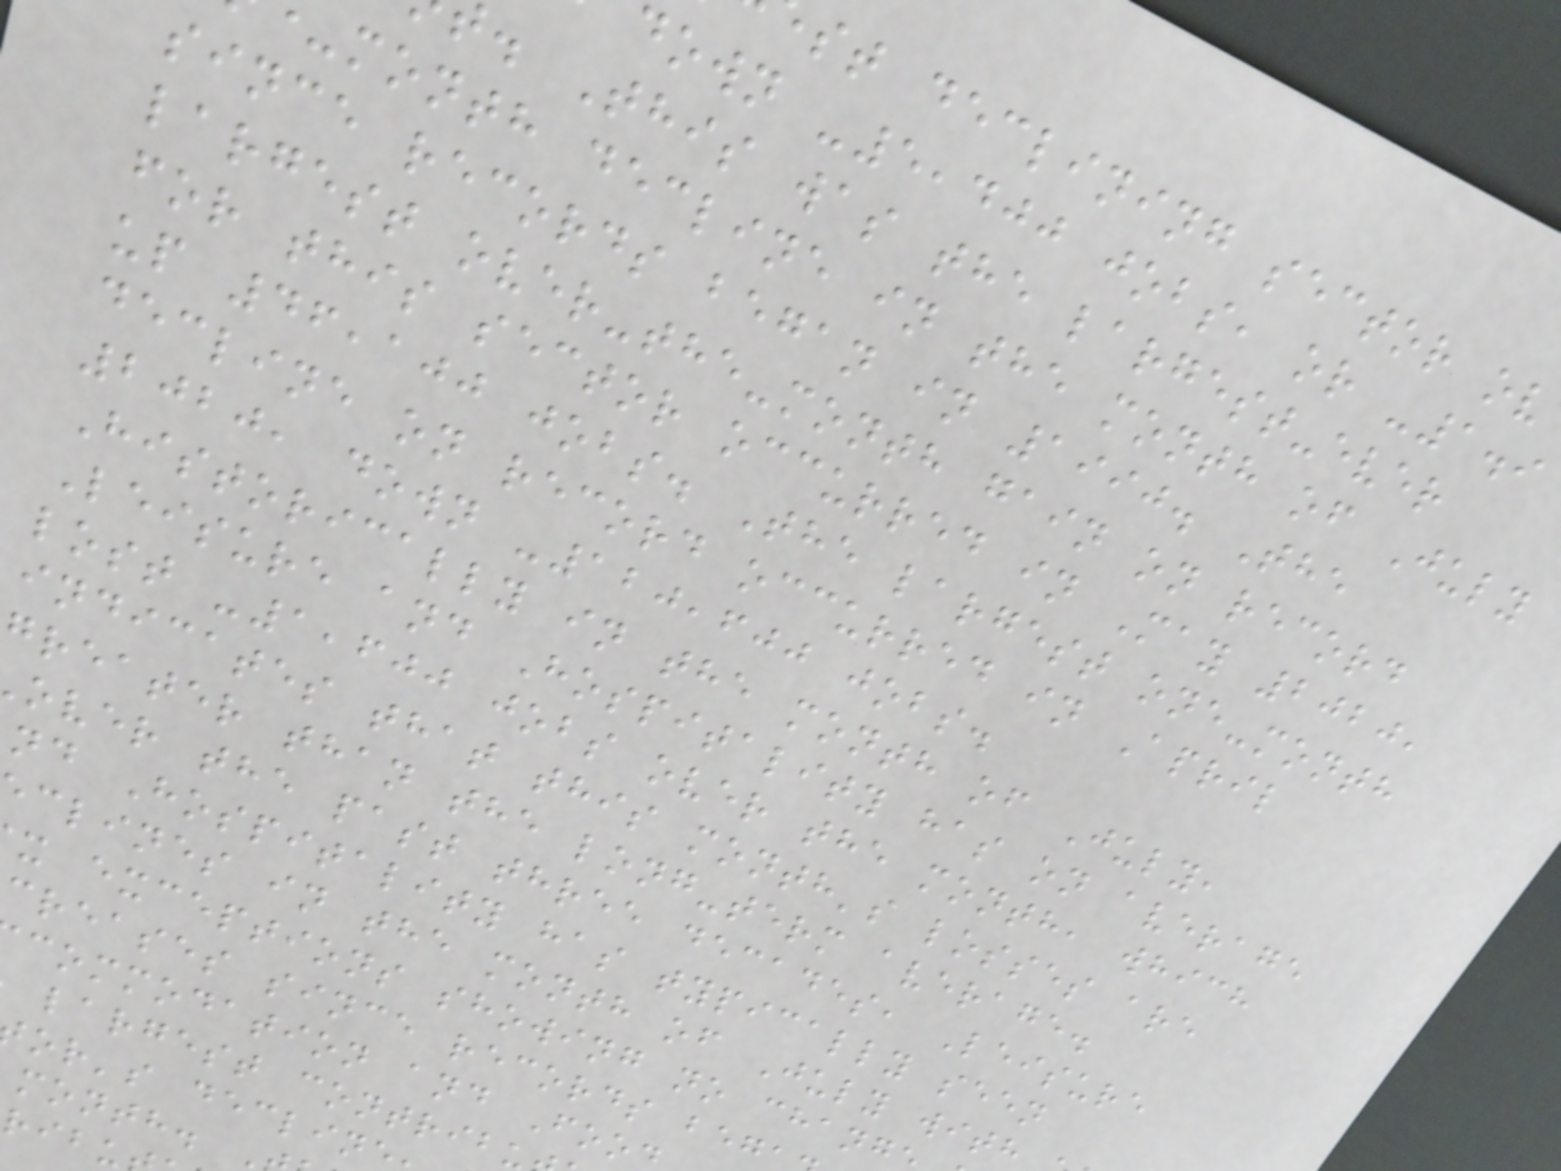st declining sector ov
down -5,400 jobs, or -1.9
. This was the largest-ever
-month decline in the month of July
since records began in 1990. The
largest over-the-month gain on record
for this sector occurred in May 2020,
up 46,100 jobs. The largest one-month
decline on record occurred in April
2020, down -120,600 jobs.
Historically in the month of July,
Leisure and Hospitality has on average
lost -1,600 jobs over the month, which
indicates that this month's losses are
greater than the long-term average.
over the past three decades, Leisure
nd Hospitality has typically seen
clines in the month of July with
x exceptions showing no chang
creases since records beg
commodation and Foo
largest contrib
or's decline
